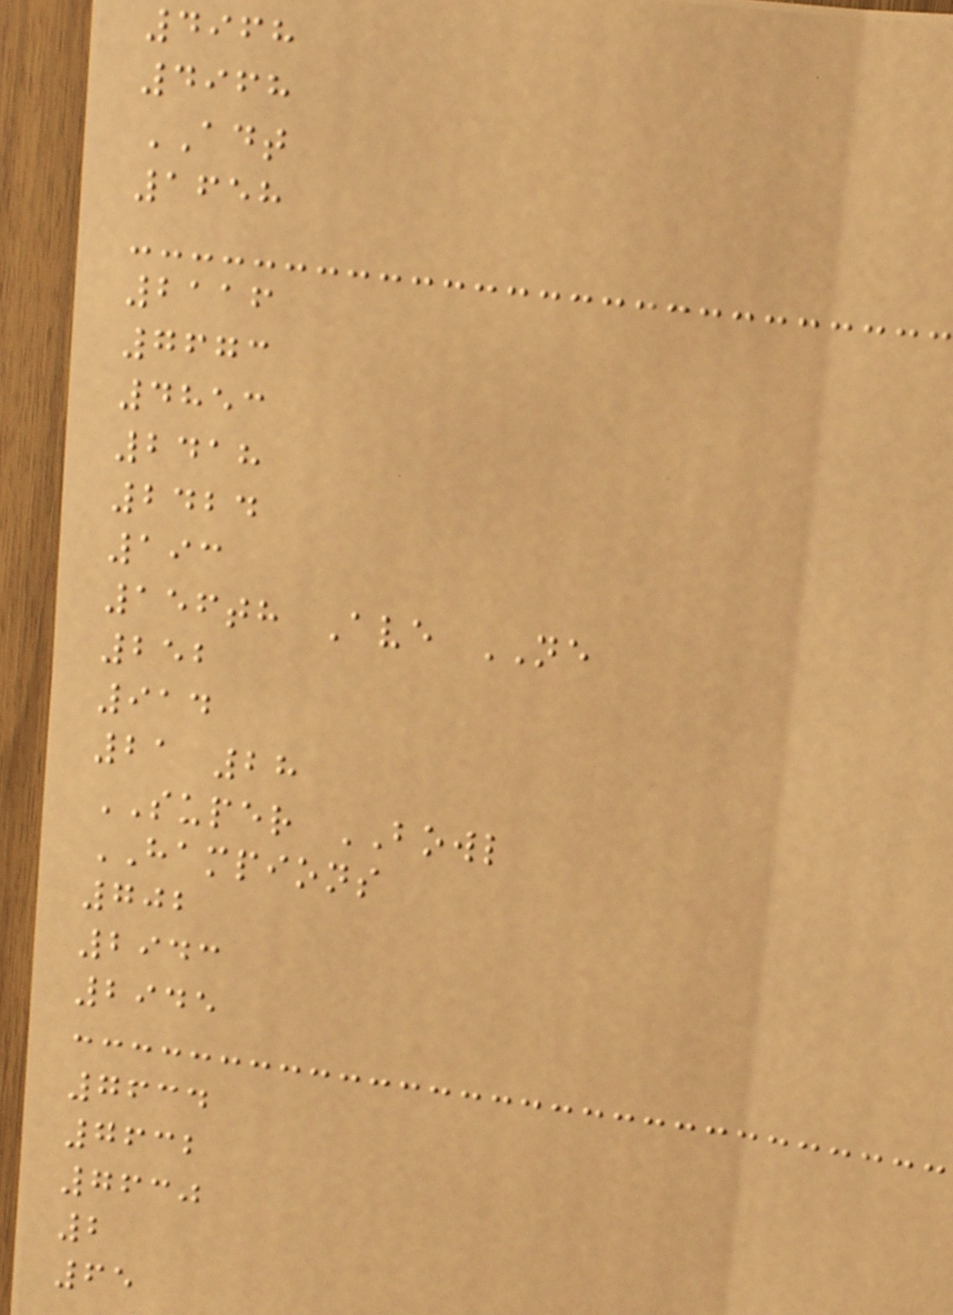4968
4968
ADT
1658
2116
7673
4853
2418
2424
193
156th Ave NE
252
914
21 28
SUPER BOWL
HAMPIONS
702
2943
2945
7634
7632
7630
2
65
